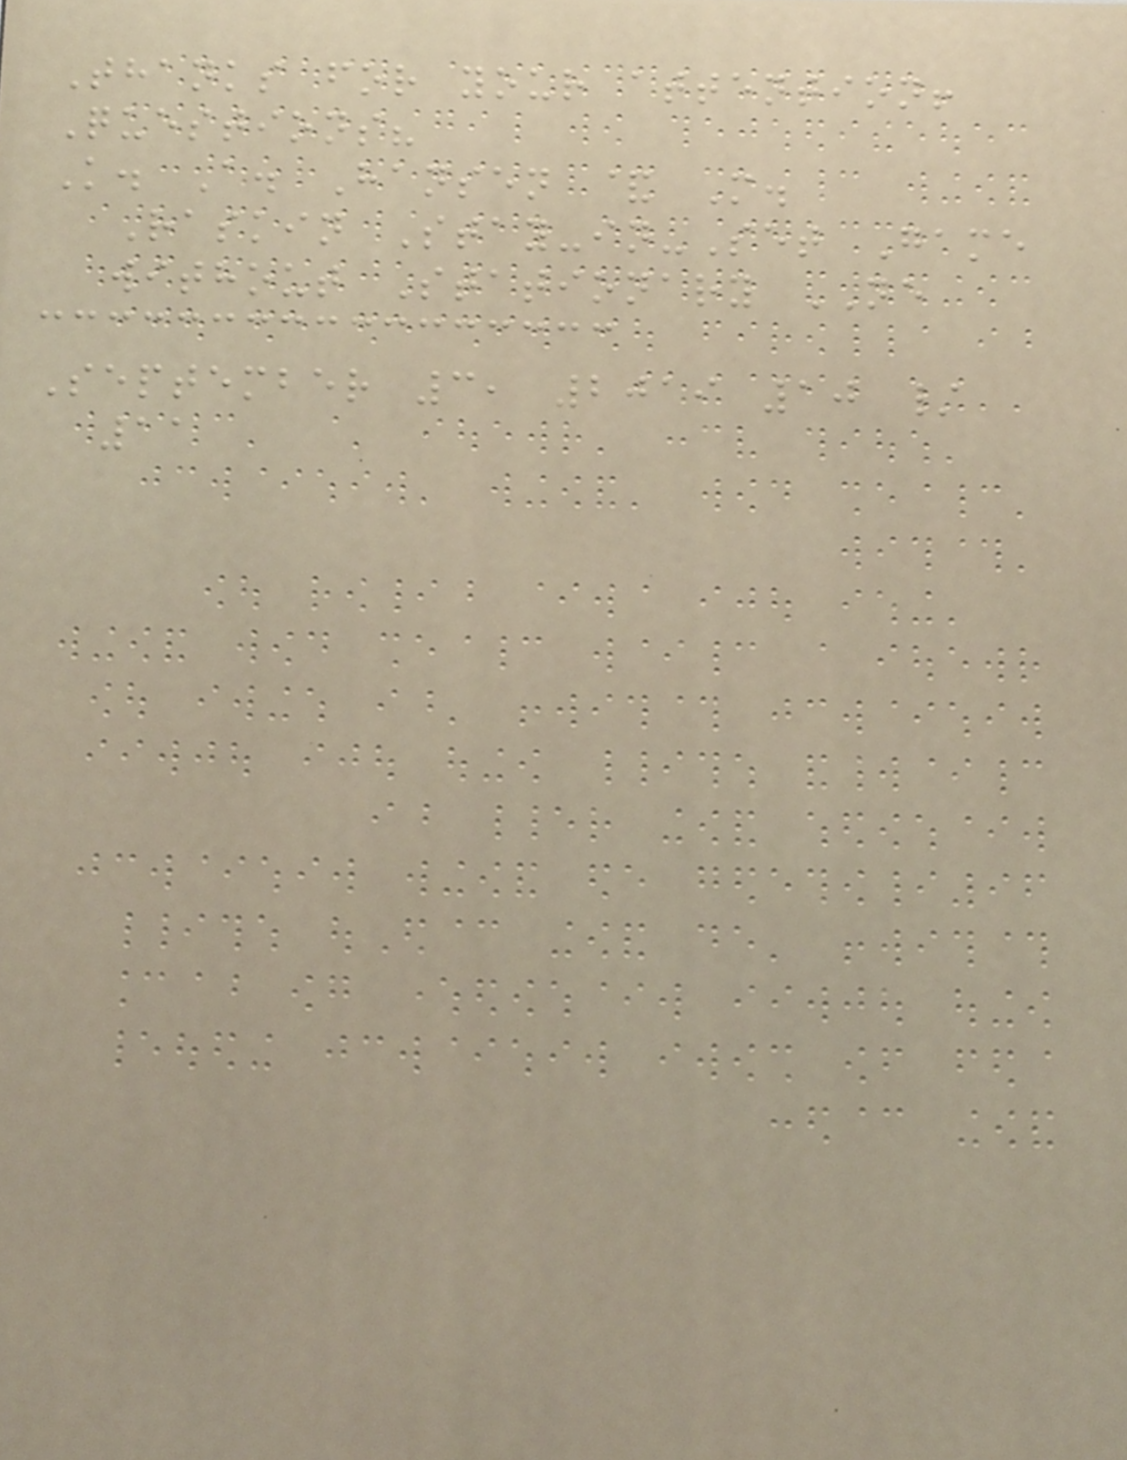Thanks for your attention!
Questions?
K. A. Hansen & M.
Raskin Stay-in-Set Game
without Stationary NE
September 3, 2019 10 /
11
